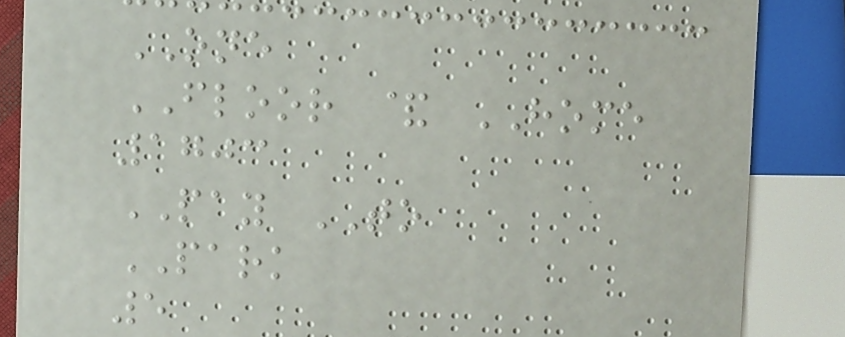ONE
FLOOR & HOME
1703
PAY TO
PARK
5
